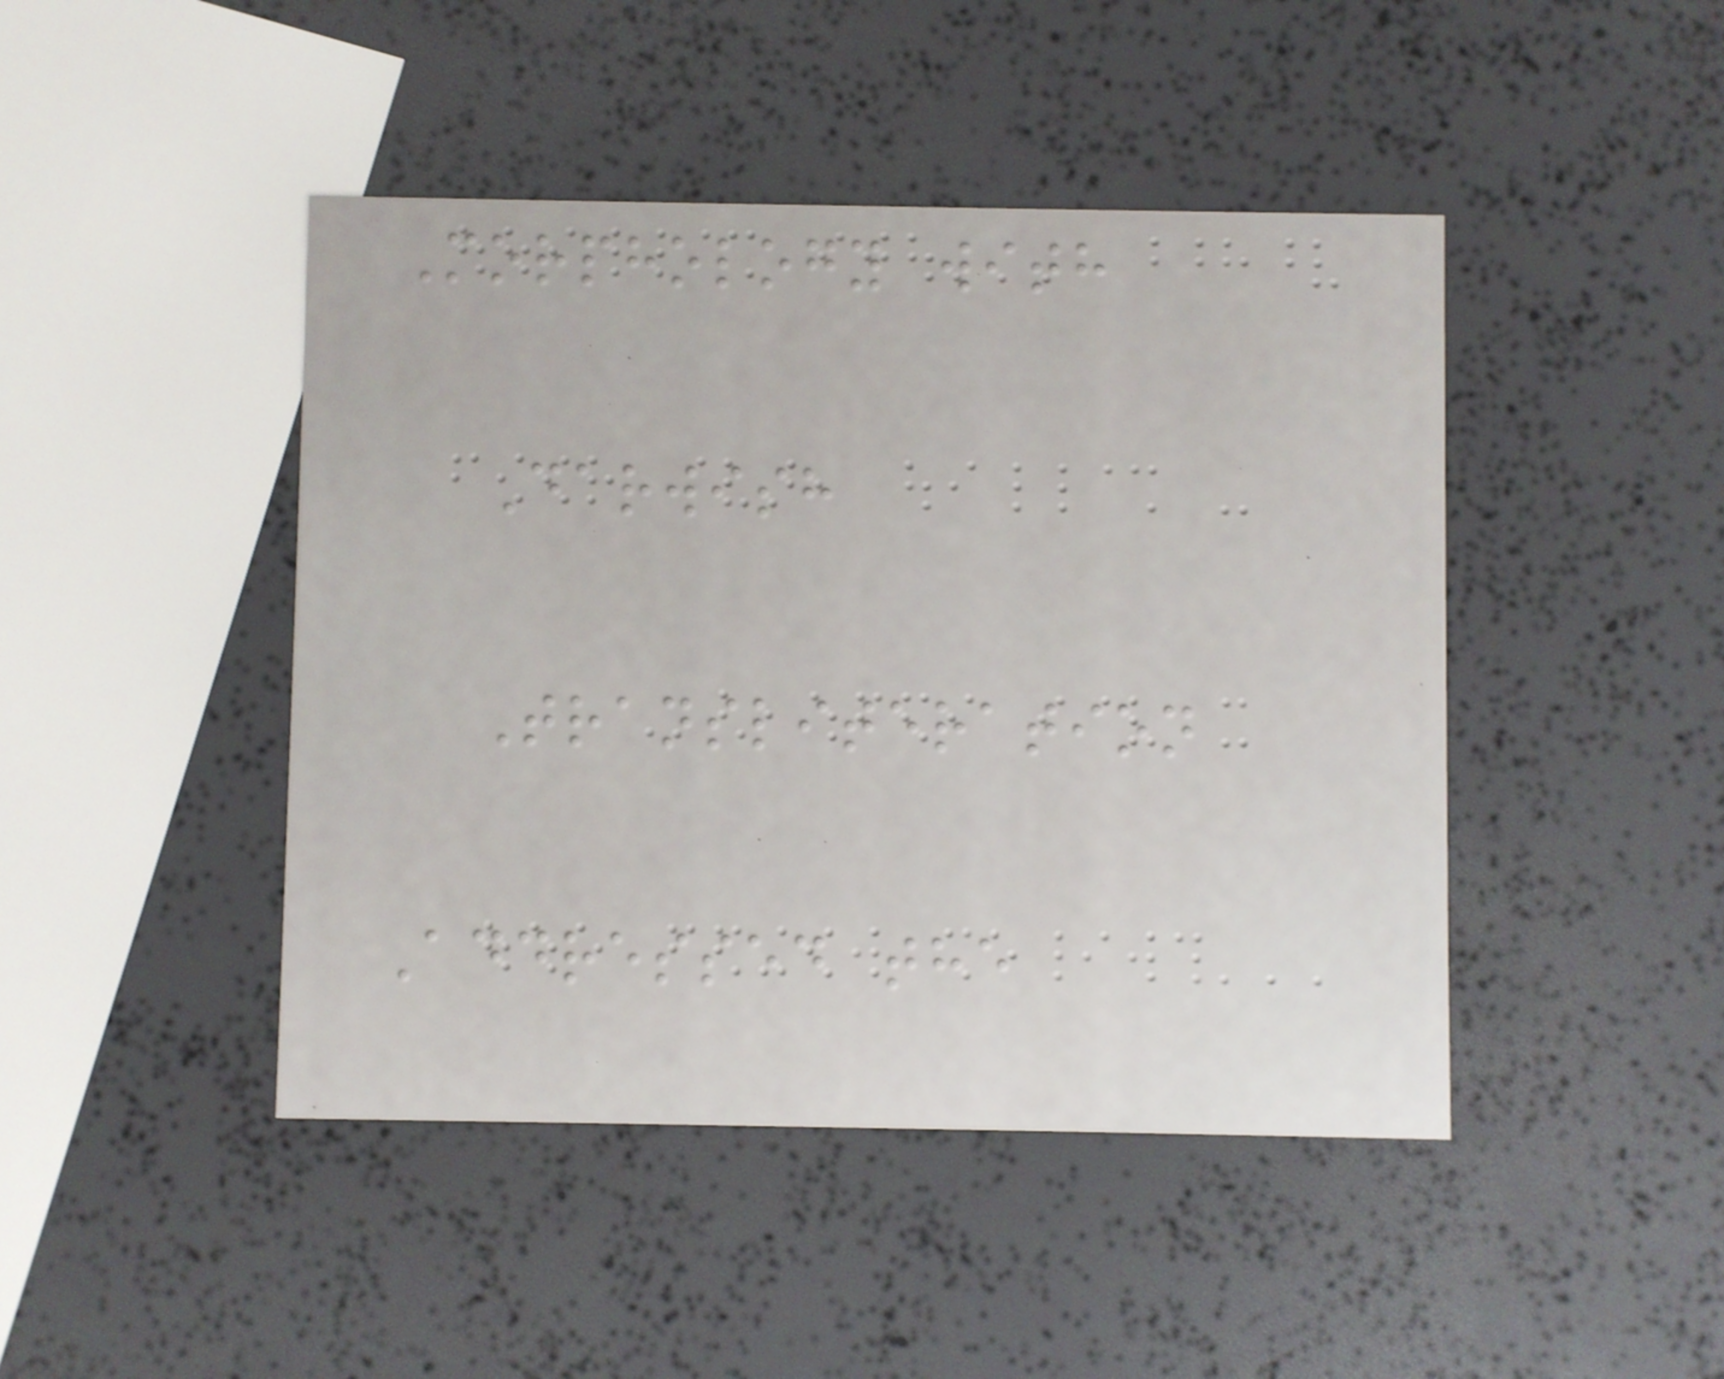Morphology with
Darwish
Transliteration
Addressed the
